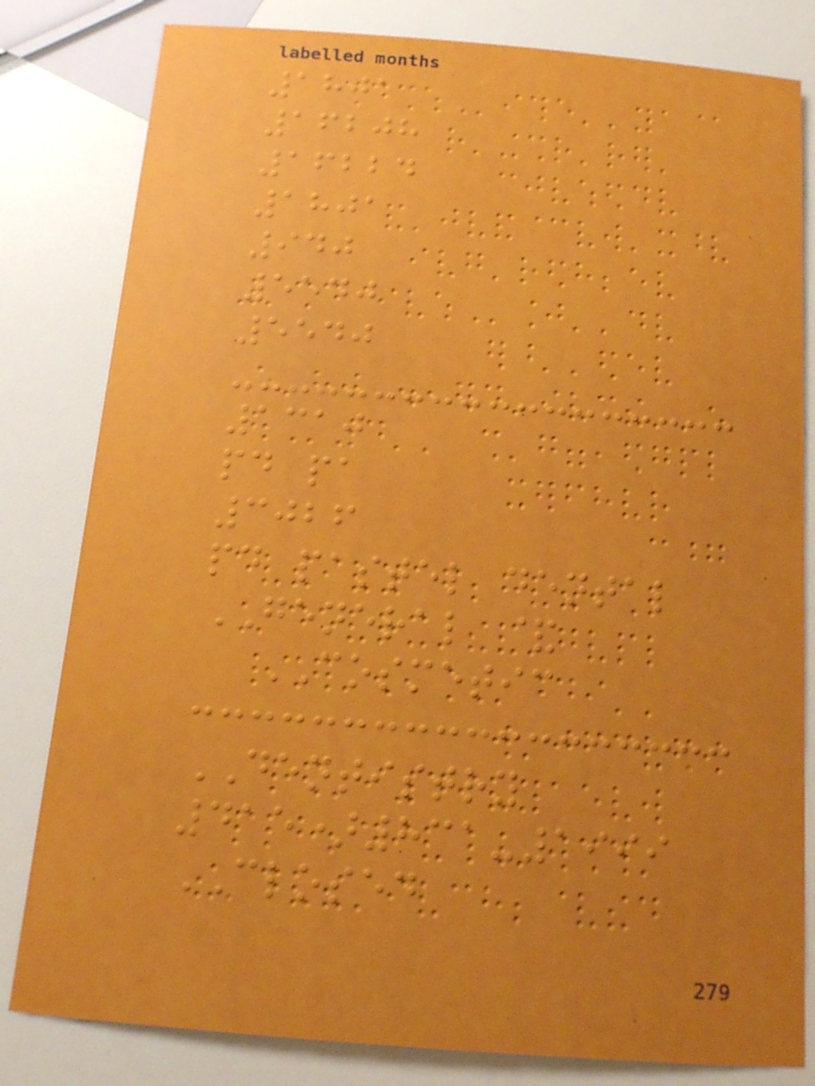1801
16208
16224
1801
940
5540
5540
1310
pd pa
3026
pd pastel dental
GENERAL &
COSMETIC
DENTISTRY
415)831-1999
CLOSED
